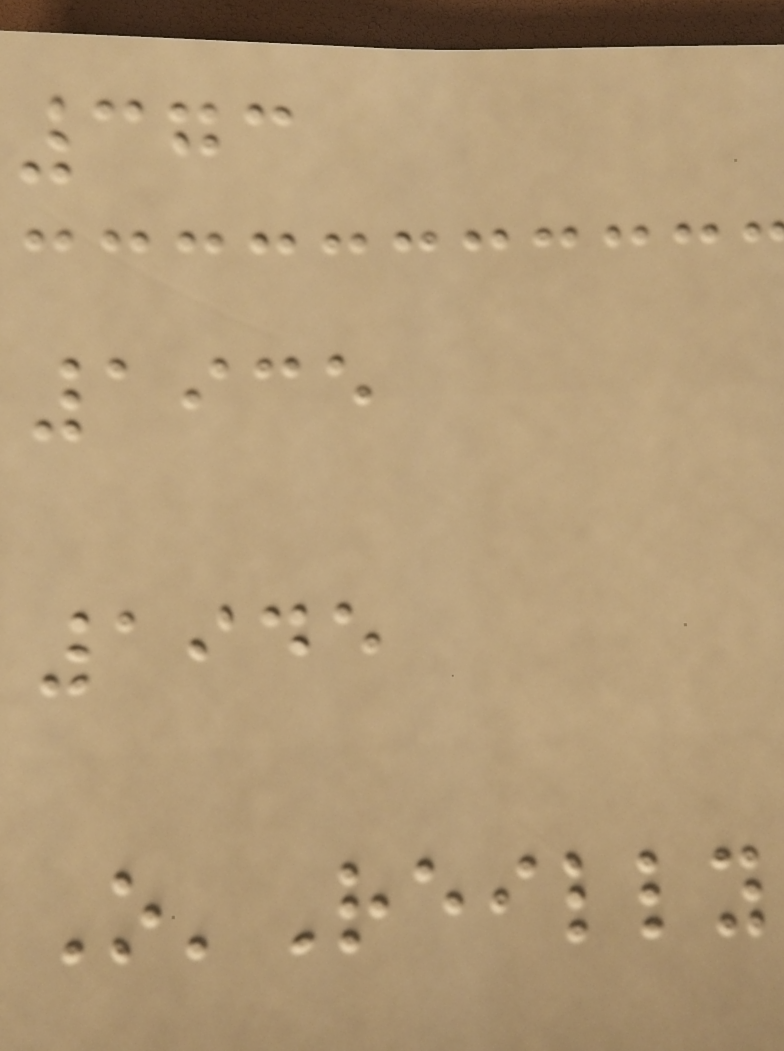373
1935
1945
O'Reilly
